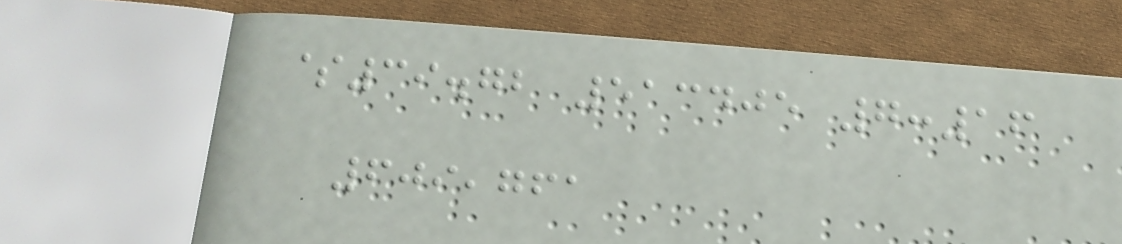$39.72 513405 7:16
609,761
